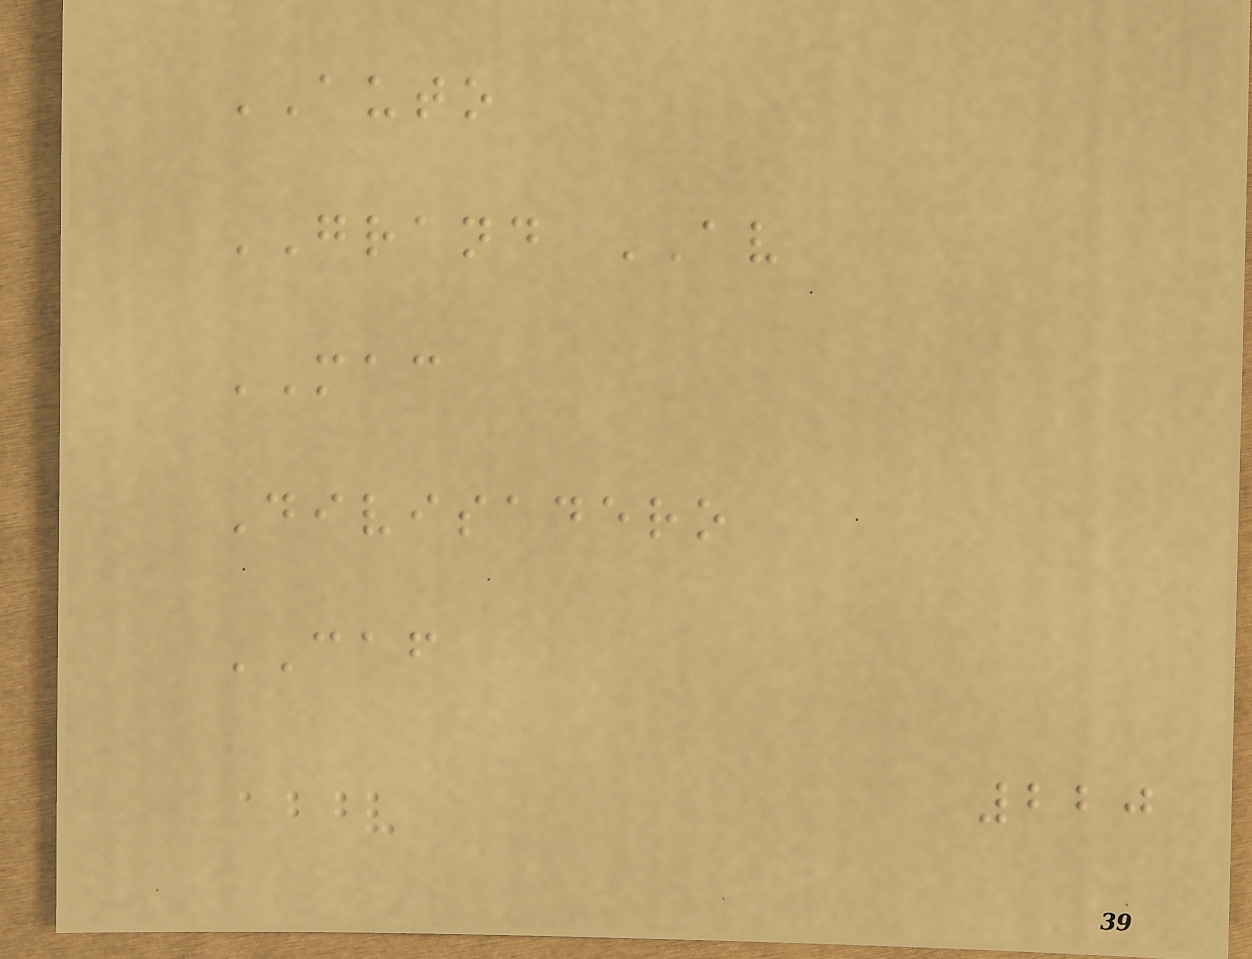AUTO
GRAND AV
MAC
Divisadero
CAF
220
